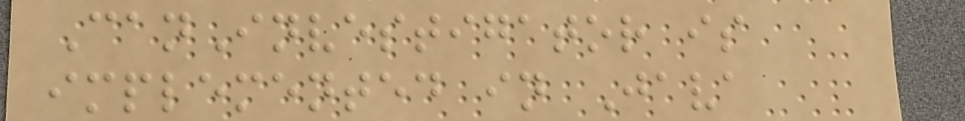CanInvestigator is
implemented in Java
